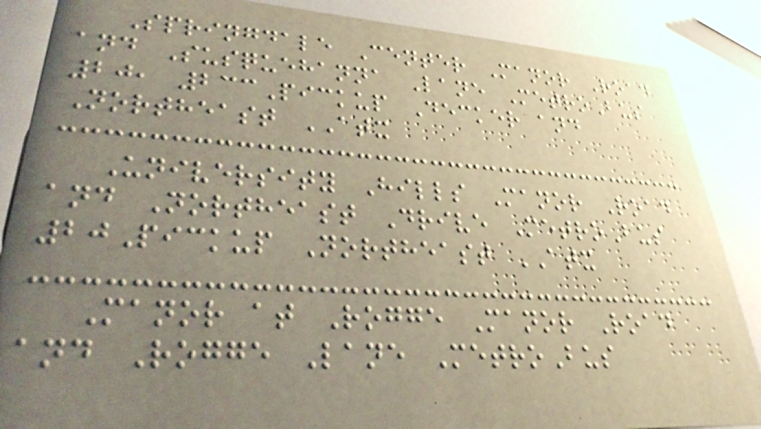Springdale Center Manor Road
and Susquehanna Lane MetroBus
20, 233Pickup Decker and
Northeast ATX
University Hills Manor Road
and Northeast Drive MetroBus
20Pickup Northeast ATX
Manor at Rogge Manor Road
and Rogge Lane MetroBus
